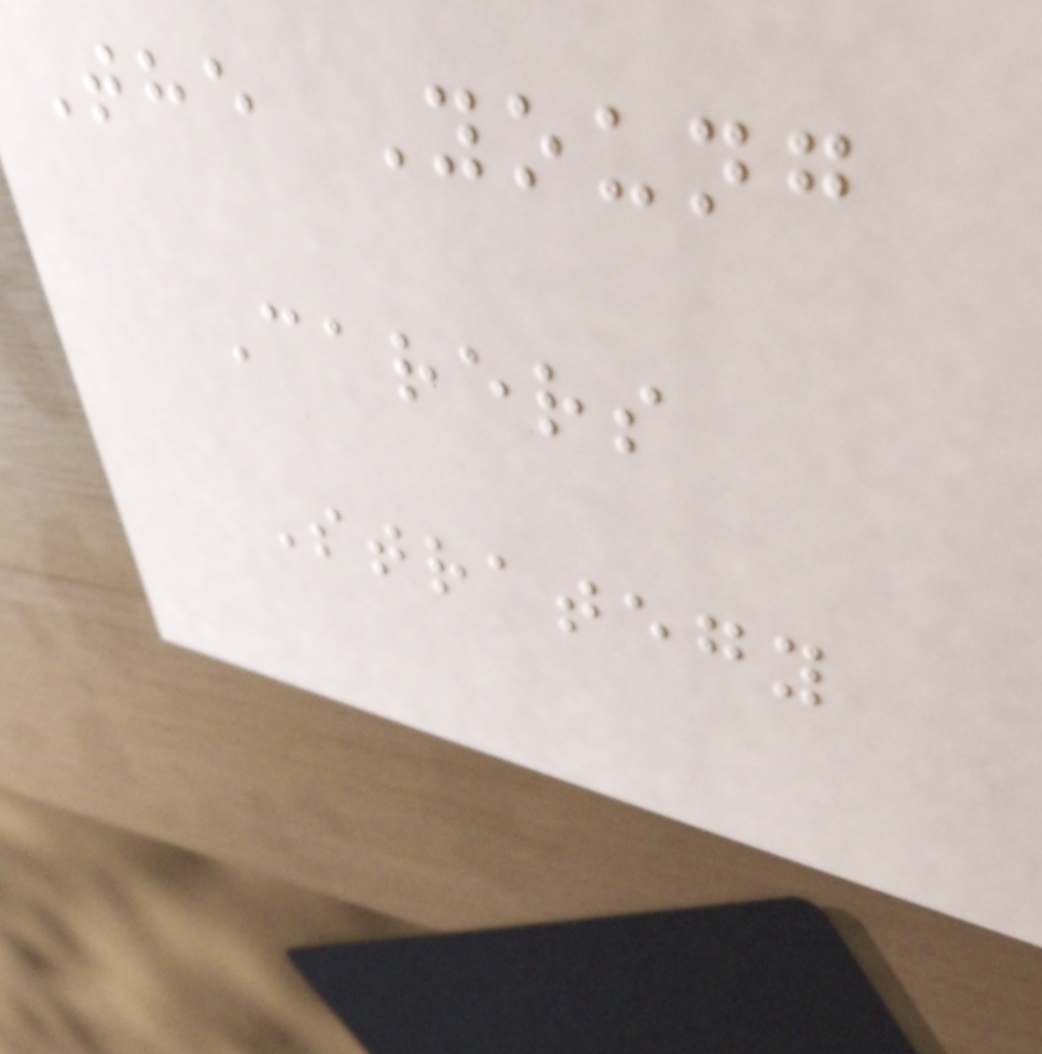The Young
Carers
Strategy
